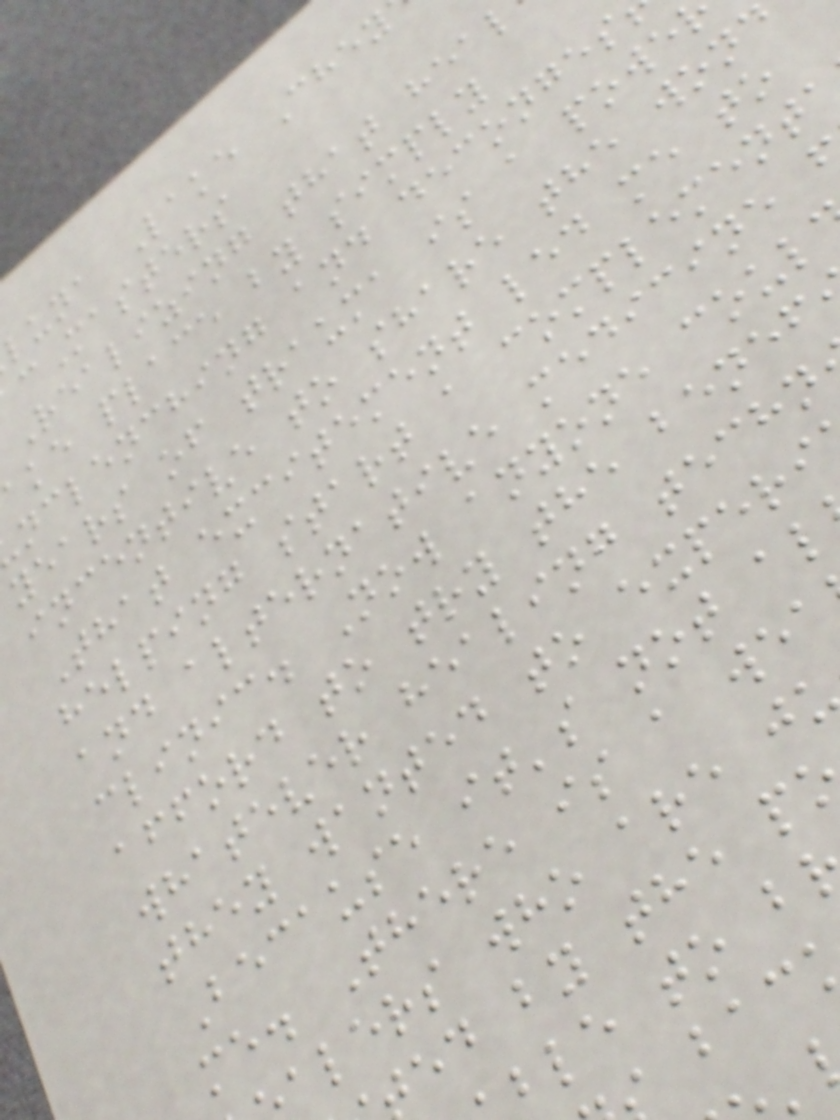luna Lake Chey
cMasters
Realizing that hea
ake place by simply
nclenching and deconges
years of trauma is a powe
incentive to share the wond
That excitement led me to
helping start a complement
and alternative medicine
clinic. Now anyone coul
afford to try the benef
whatever healing techn
they wanted to experi
Because it's not al
me. There is a wea
alers who are j
ed by the p
ble to b
